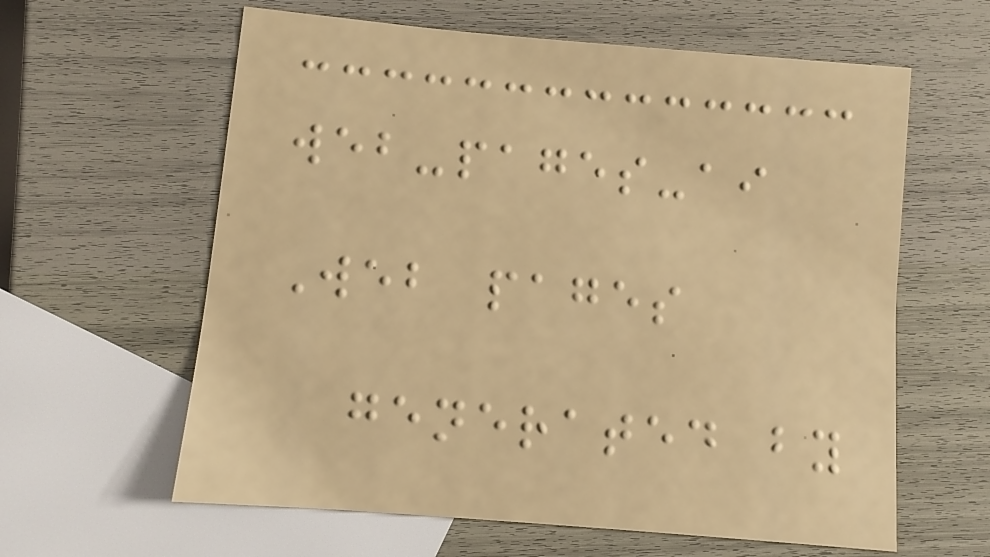web-pages-ai
Web pages
generated by
